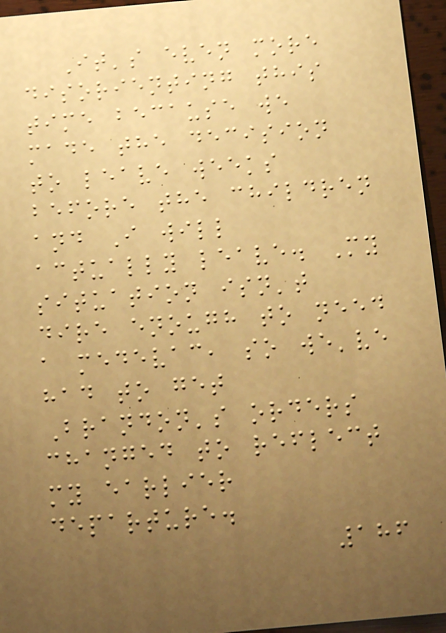It's even more
disorienting this
time because we
made the decision
to leave weeks
before the children
and I will
actually leave. My
situation isn't
dire enough to need
a medevac, so we've
had to get
Brandon's orders
changed to reflect
my earlier
departure.
186
